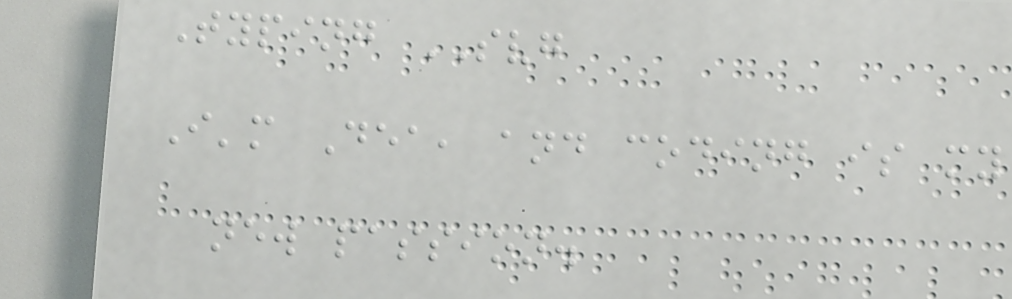Typing SVG
I'm Dea, and coding is my
new passion.
